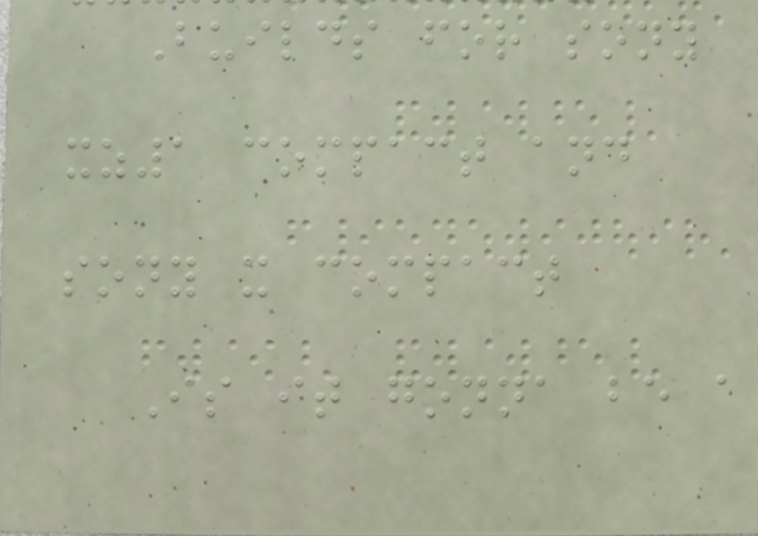Builds for sony
xz1 compact and
sony x compact
Is it gonna be a
